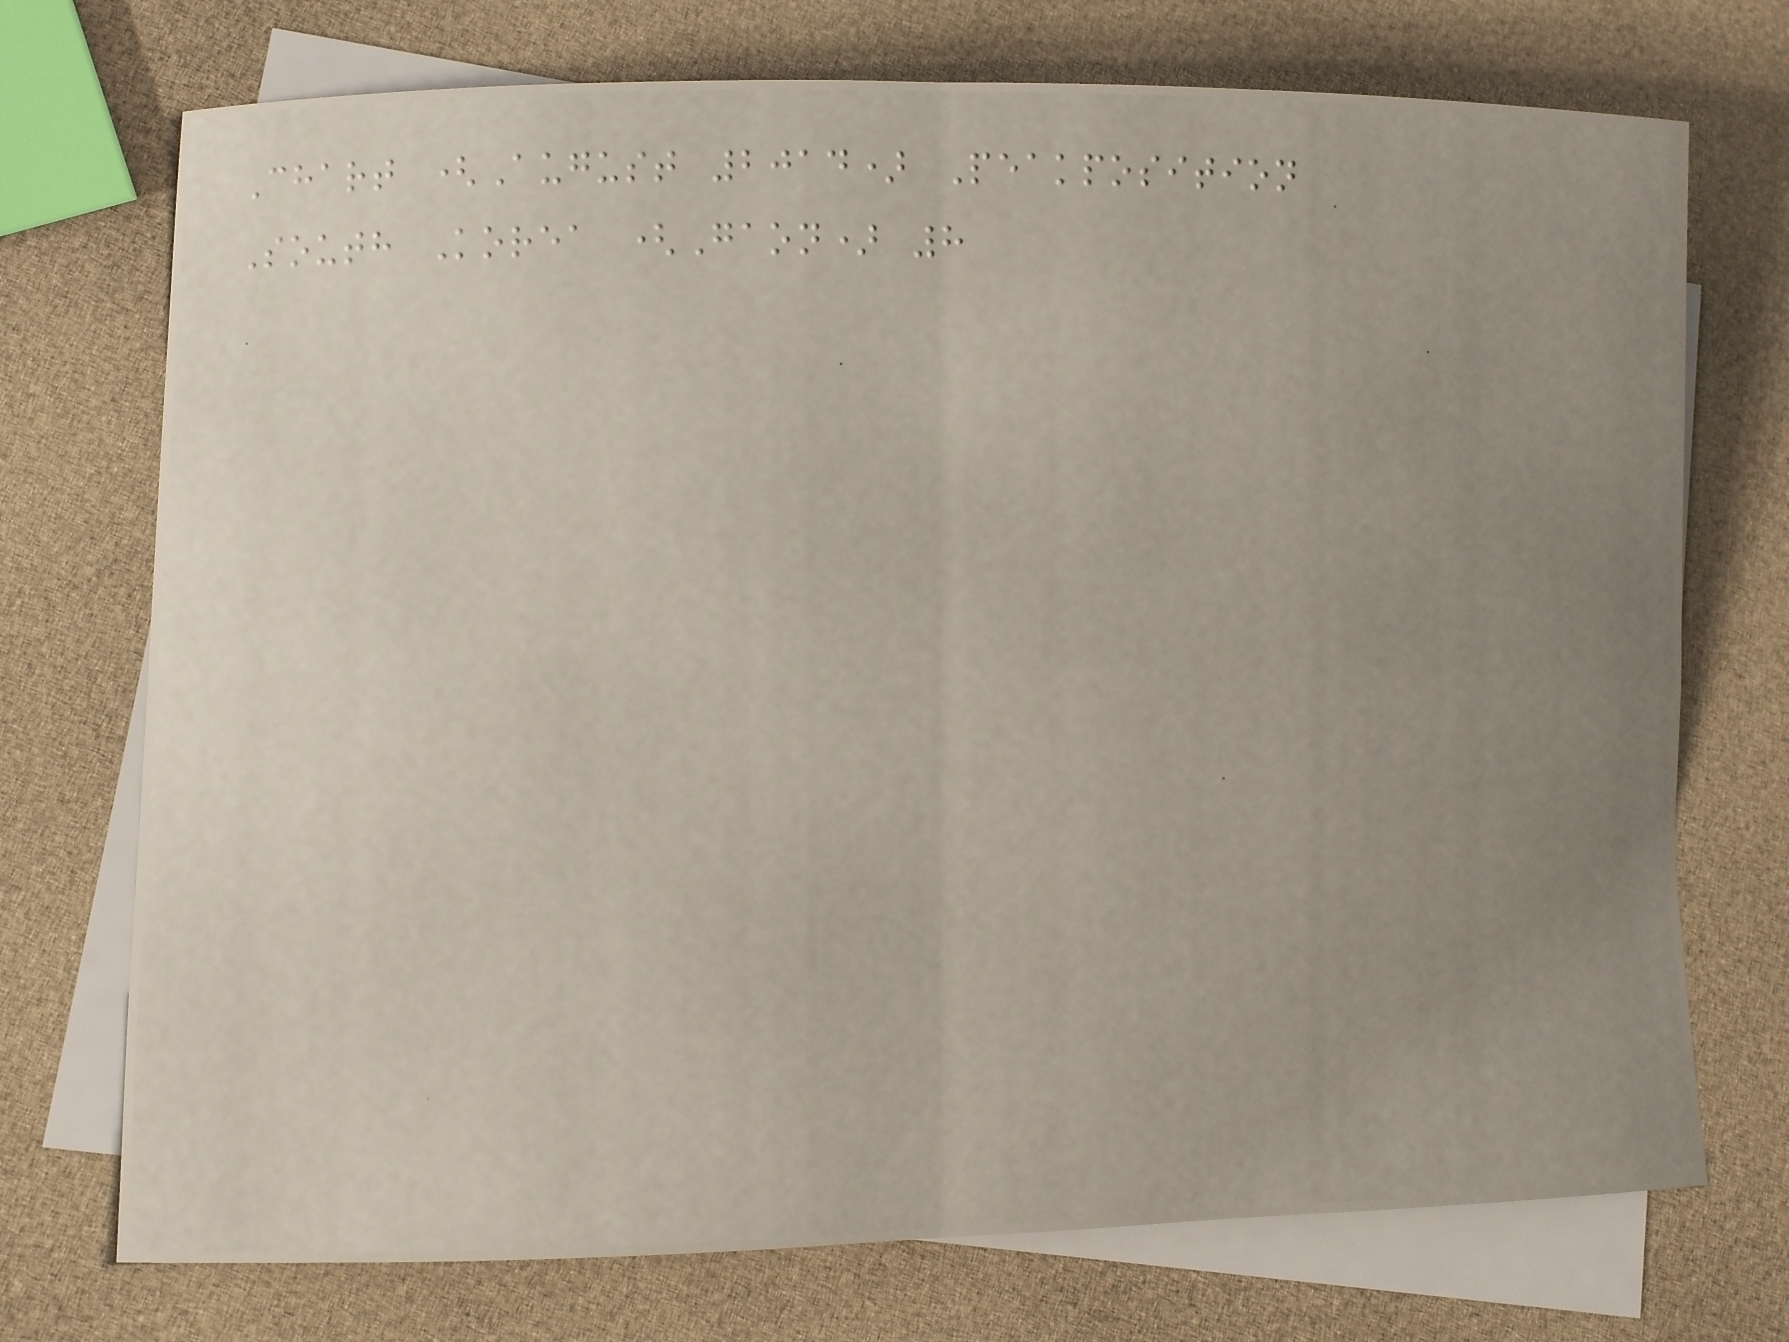Chart (August 2014) Peakposition
South Korea (Gaon) 8
